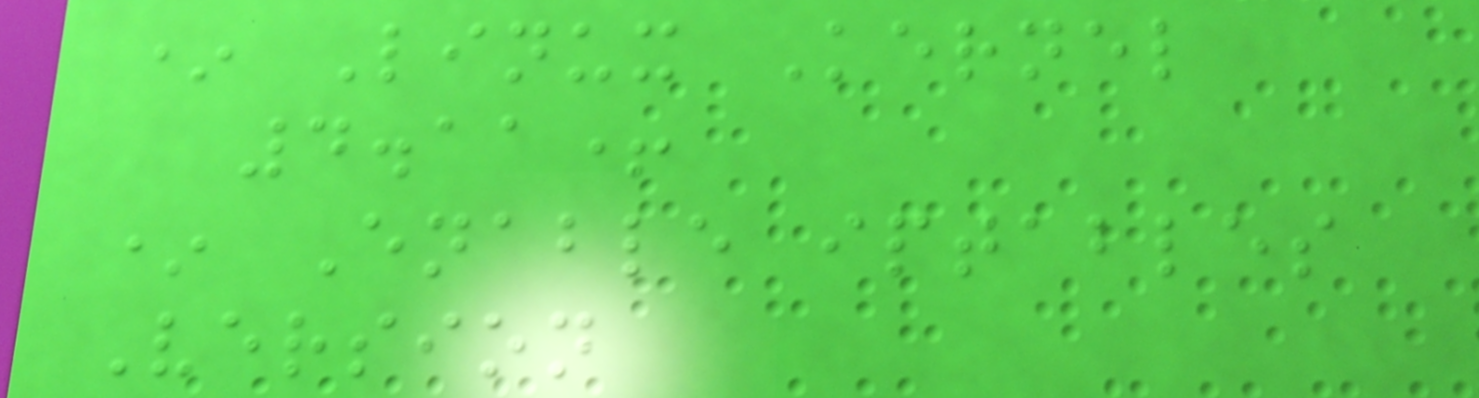* Linux Kernel
4.11+
* Enable iptables
Version
